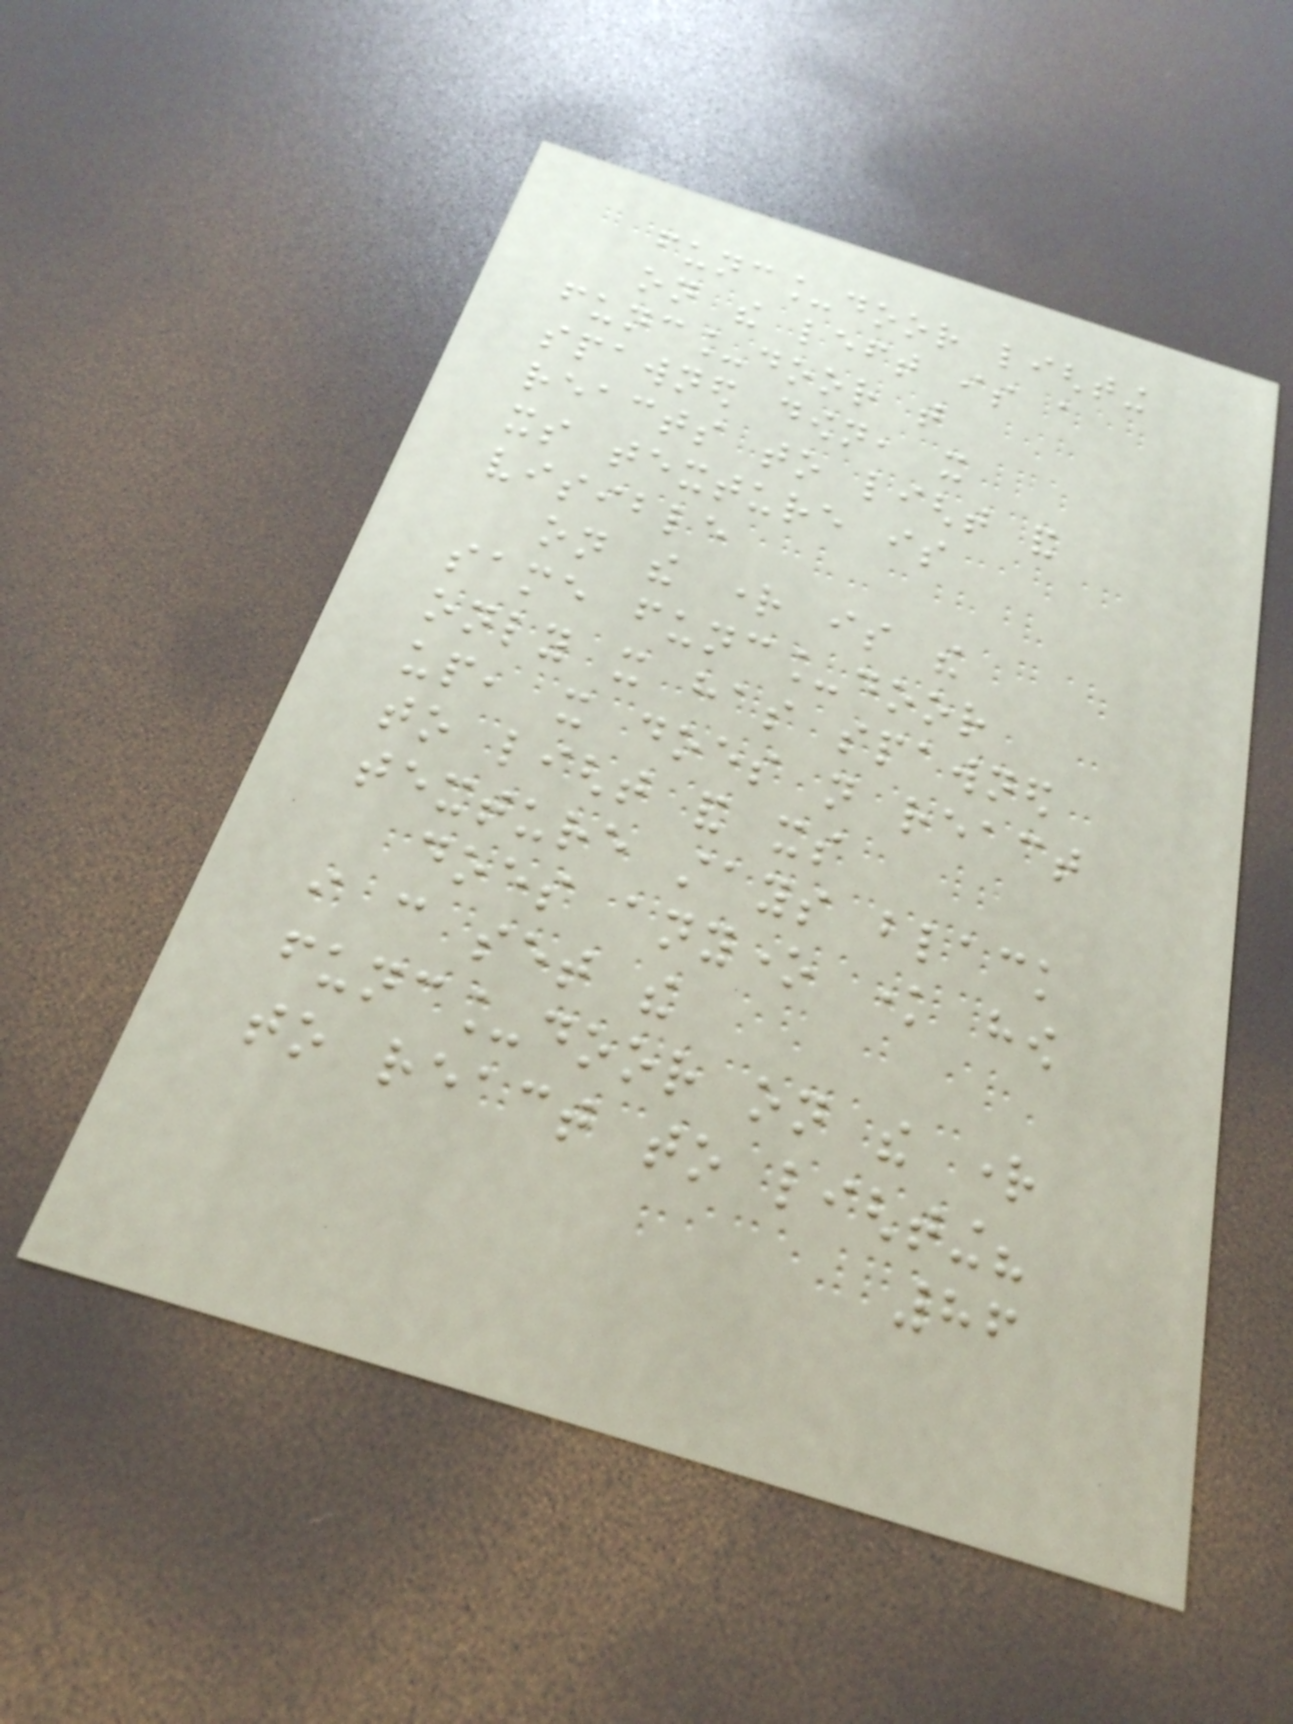func_door lighting
on the left is a
func_door that
spawned down, it
reacts to light and
its texture is
visible
on the right is the
same func_door
only it has spawned
up, it does not react
to light and its
texture stays black
does anyone know how
i can set the
func_door on the right
to react to lighting?
86
